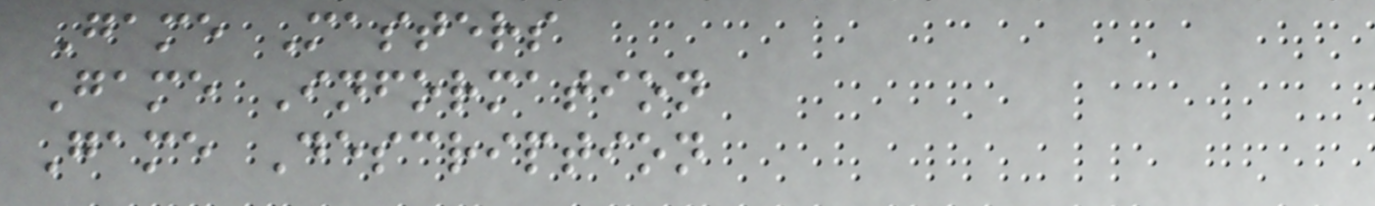Game Masters
Game Information
Game Description
